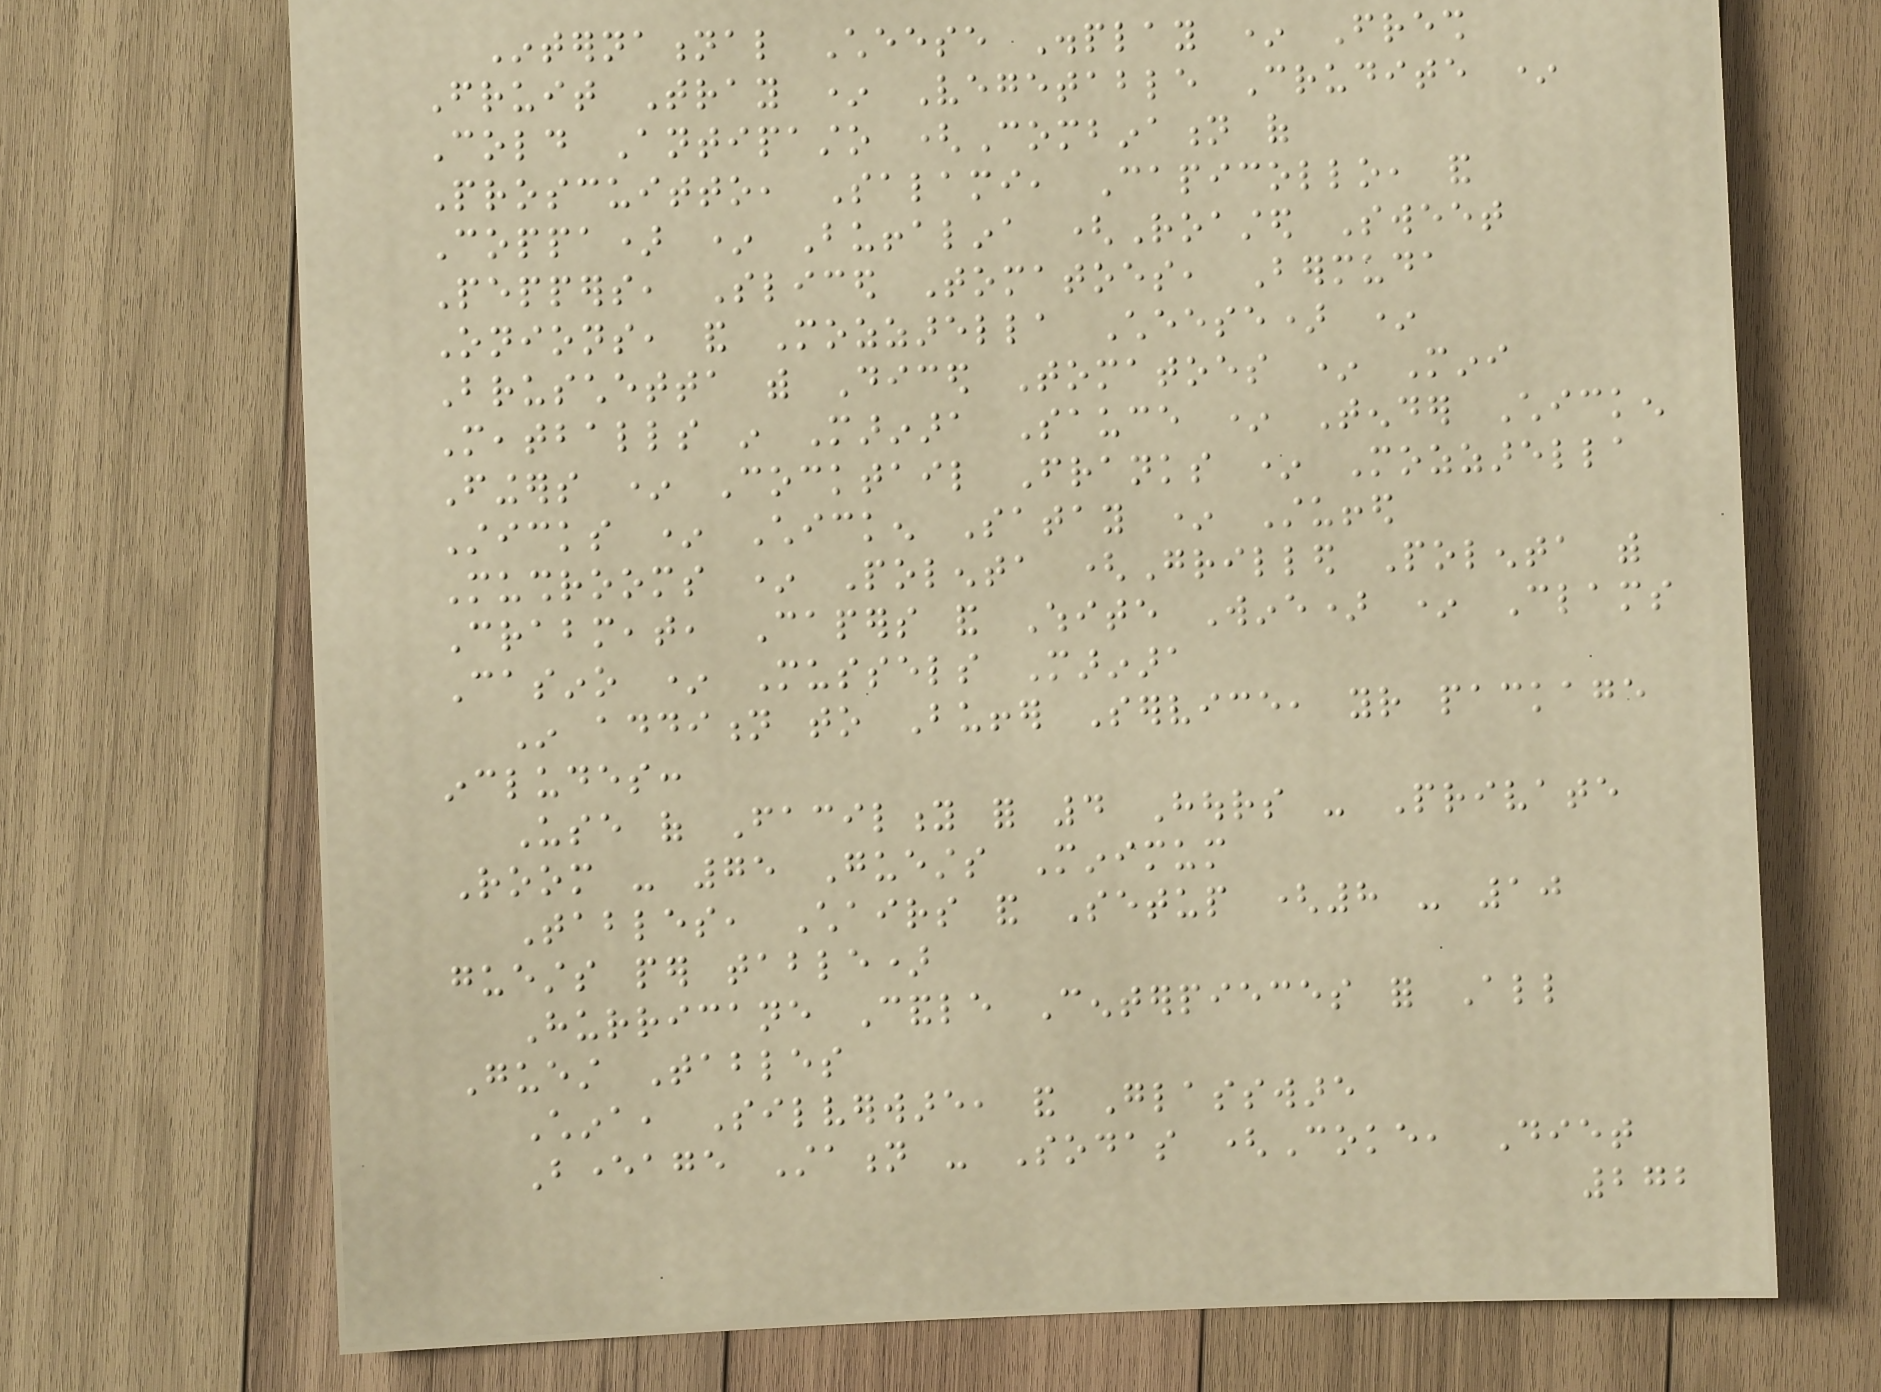International Cheese Display * Fresh
Fruit Tray * Vegetable Crudite *
Cold Antipasto (Combination of
Proscuitto, Salami, Capicollo, and
Coppa) * Buffalina (Roasted Sweet
Peppers, Sliced Tomatoes, Bermuda
Onions, and Mozzarella Cheese) *
Bruschetta with Diced Tomatoes * Mini
Meatballs in Marinara Sauce * Tender Chicken
Fingers * Cocktail Franks * Mozzarella
Sticks * Chicken Satay * Stuffed
Mushrooms * Polenta (Grilled Polenta with
Crabmeat, Capers and White Wine) * Clams
Casino * Mussels Marinara
In addition to Buffer Service, your package
includes:
Use of Facility for 4 Hours - Private
Room - 75 Guests Minimum
Tables, Chairs and Setup (8 - 10
guests per table)
Hurricane Candle Centerpieces for All
Guest Tables
China, Silverware, and Glassware
Beverage Station - Sodas (Coke, Diet
272
